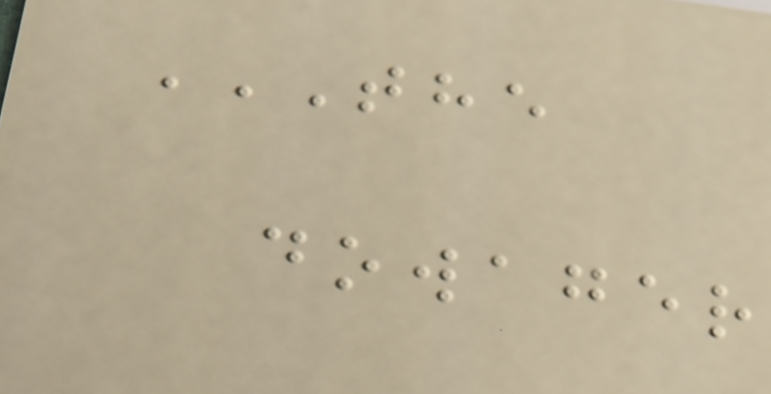THE
DOWAGER
